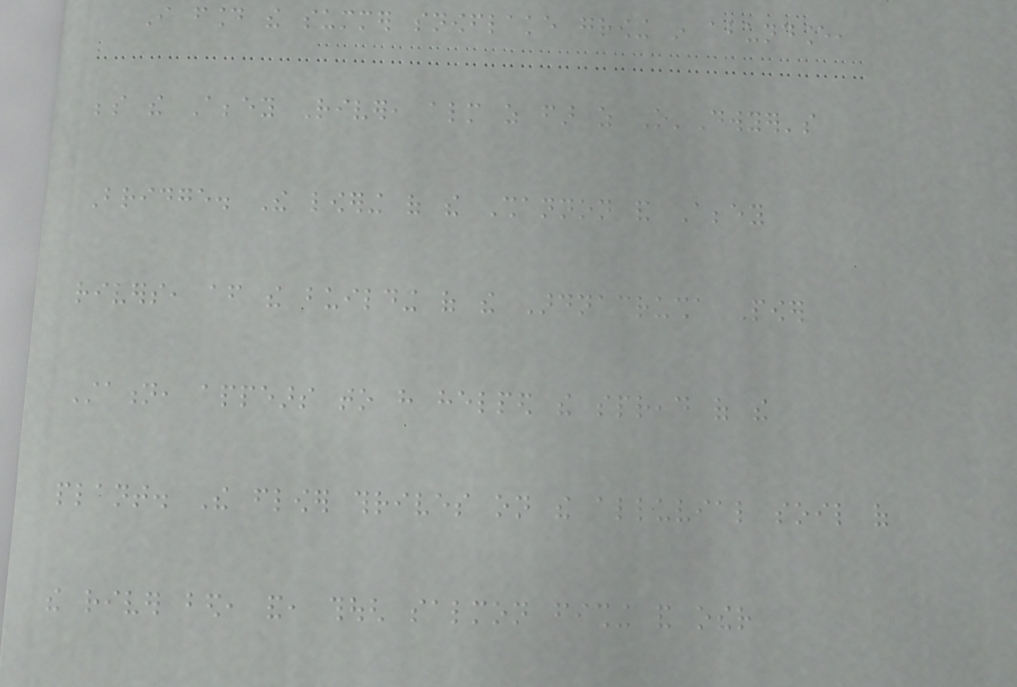I found the summer snowflake growing in abundance,
beside the Abbey River, almost as far as O'Dwyer's
Bridge. The lowering of the Shannon and Abbey
rivers, after the building of the Ardnacrusha Power
Station, appears to have helped the spread of the
plant. The flower thrives on the alluvial soil of
the river bed, and, though salmon fishing and other
